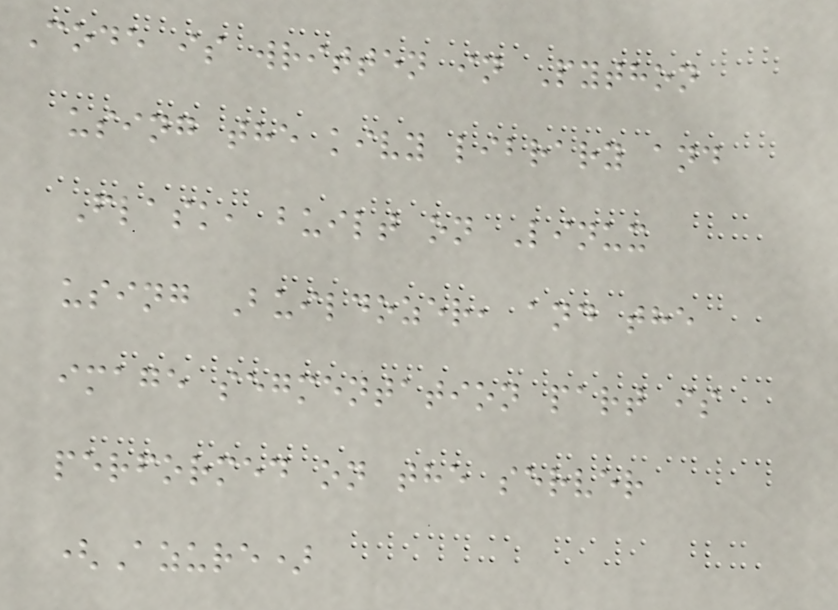Code is written in Python
using the kivy library and
Flask, built on Linux
using Buildozer, and the
image segmentation part is
performed on the server
(Azure)
